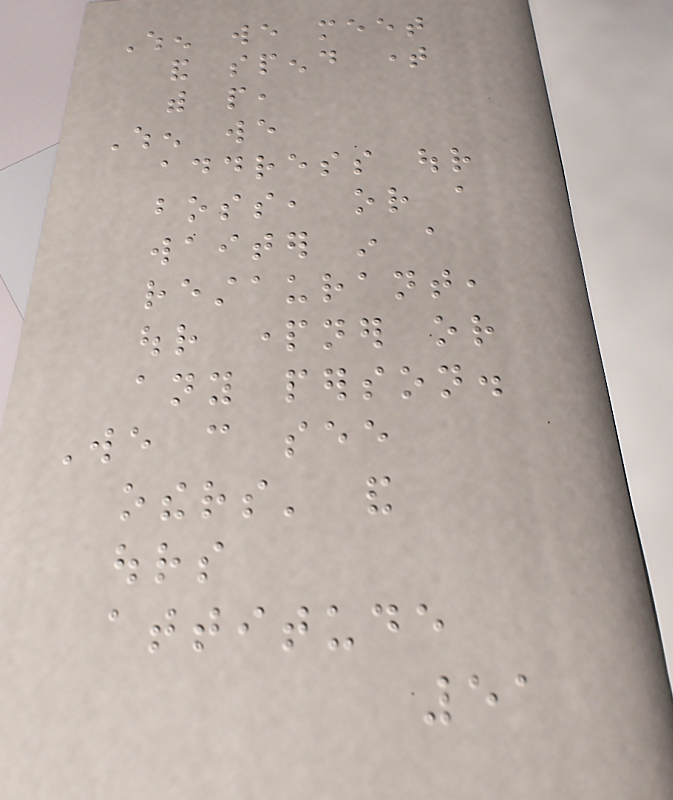When we meet
and spend time
with people,
When we
address our
boss, or a
waiter in a
restaurant,
our partner or
any person.
We can see
others' and
ours
attitude
51
